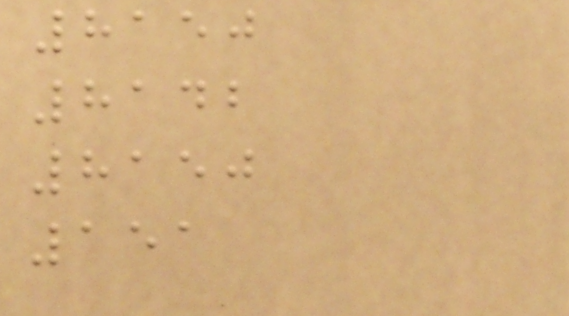8150
8142
8150
151
